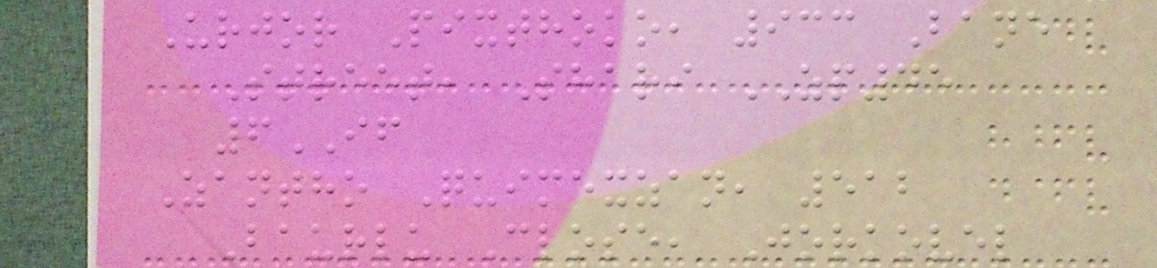Urjor Pixthoko, 933 Bane
Street, Shari ZP45
6IF
Zantho Quimexzan, 512
Baurlu Close, Jorkovel
